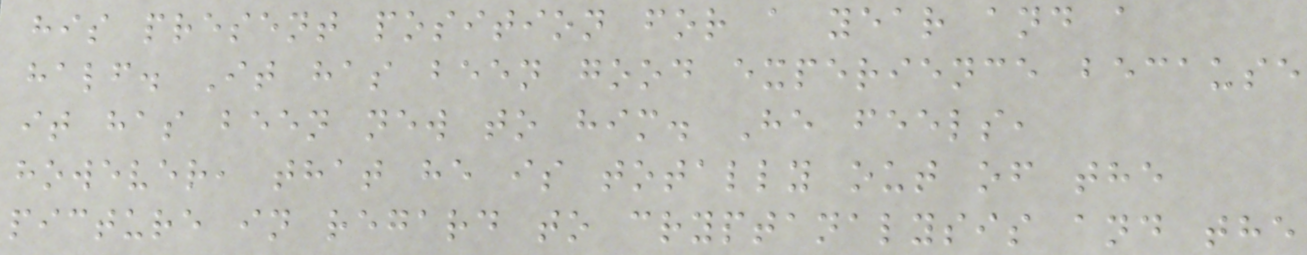his present position for a year and a
half. It has been good experience because
it has been new to him. He feels,
however, that he is totally out of the
picture in regard to cryptanalysis and the
